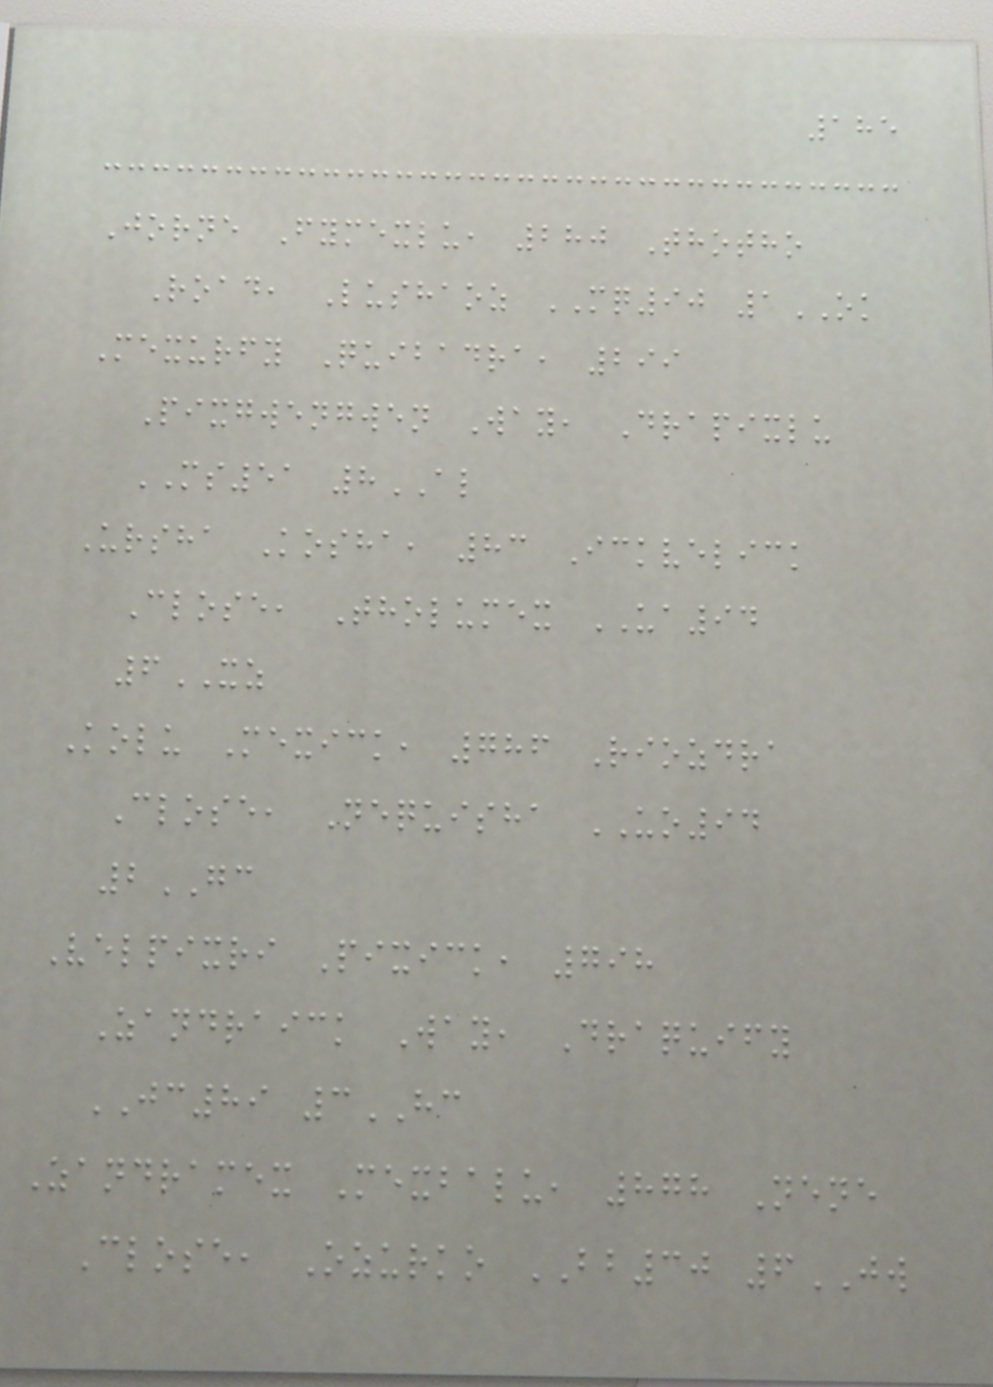185
Jorne Fymexlu, 280 Thotho
Road, Lushaoz MQ90 1OK
Mexurfy Quibadra, 299
Pixgwengwen Way, Drapixlu
MS51 8AL
Ursha Kosha, 83 Ickvelick
Close, Tholumex UA94
6XZ
Kolu Mexick, 786 Riozdra
Close, Nequisha UO94
2GC
Velpixri Pixick, 798
Zandraick Way, Draquify
JC89 3HC
Zandramex Mexbalu, 878 Nene
Close, Ozurko BB30 6JW
